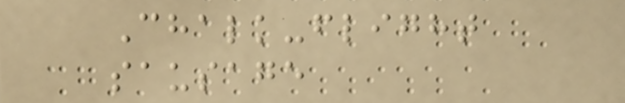Chalk-flight
sausage
